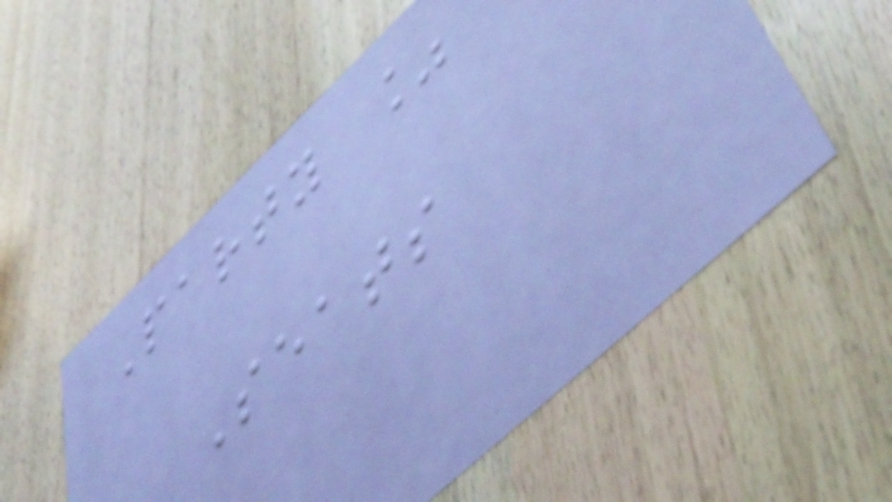Party %
Seats
